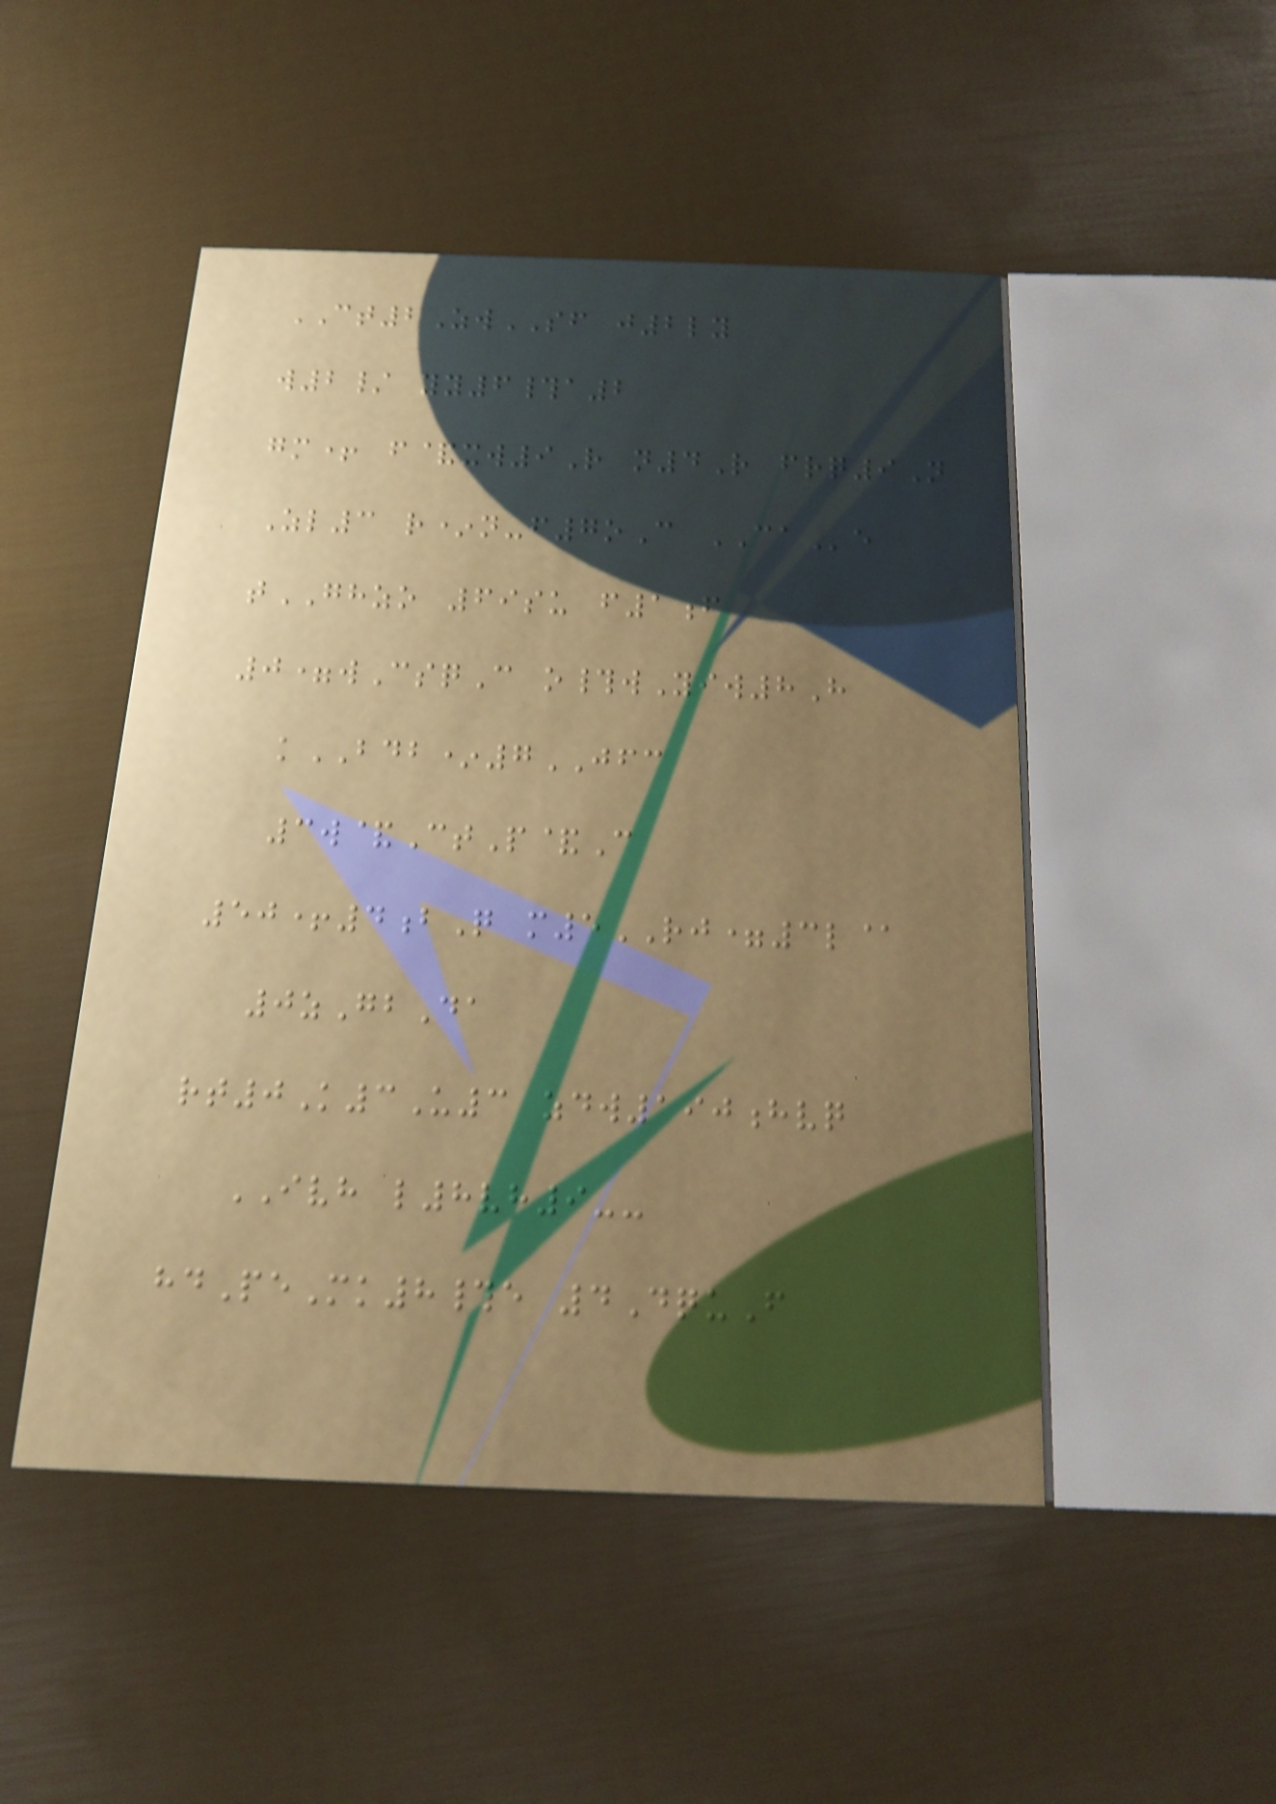CT2ZwSF j2ly
w2/ yy6#a2
gm+ f&xw9R n4R frq9N
Zl3 r*n-f7oC CAe
tGHZO 69su f1f
0=wCsqC o#wYiw8H
kBDB*7JFC
3w&CtP&C
50+4bQ m5RJ=3l@
0zGbDa
rt0K3U3 zdw190hvq
IVH l8vh9--
hdPeMk8#e 4DquF
